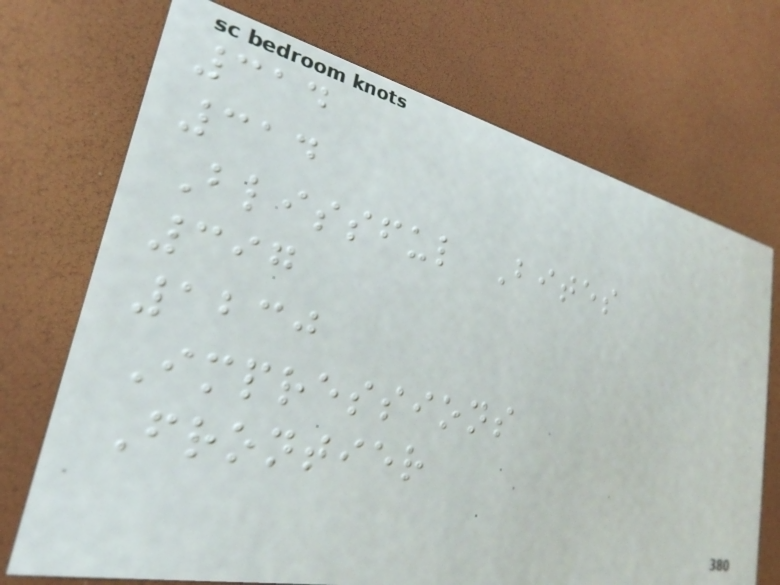314
314
Blissful Bites
397
1230
Impressions
Frontier
